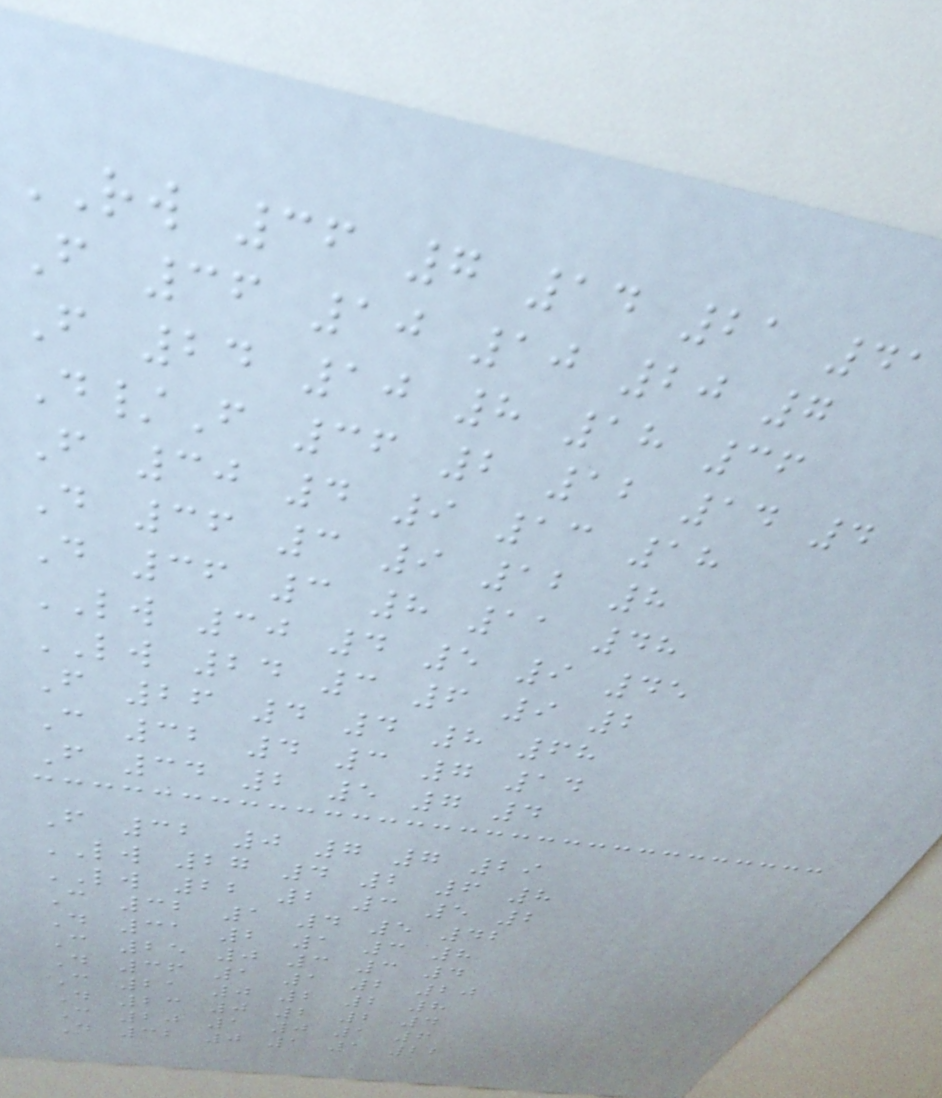RW 36 7 14 21 41
F 36 10 10 20 7
F 24 10 8 18 36
D/F 36 2 12 14 4
F 30 4 9 13 18
D 36 3 9 12 8
D 36 3 8 11 48
LW 30 4 5 9 45
LW 24 3 6 9 2
F 26 4 4 8 68
C 32 4 3 7 14
F 34 2 5 7 4
F 32 0 7 7 29
LW 27 4 2 6 8
LW 22 2 3 5 2
C 32 1 4 5 42
D 31 2 1 3 8
C 25 0 3 3 4
D 36 1 1 2 20
C 21 0 2 2 8
D 23 0 2 2 4
C 20 1 0 1 6
D 32 0 1 1 22
